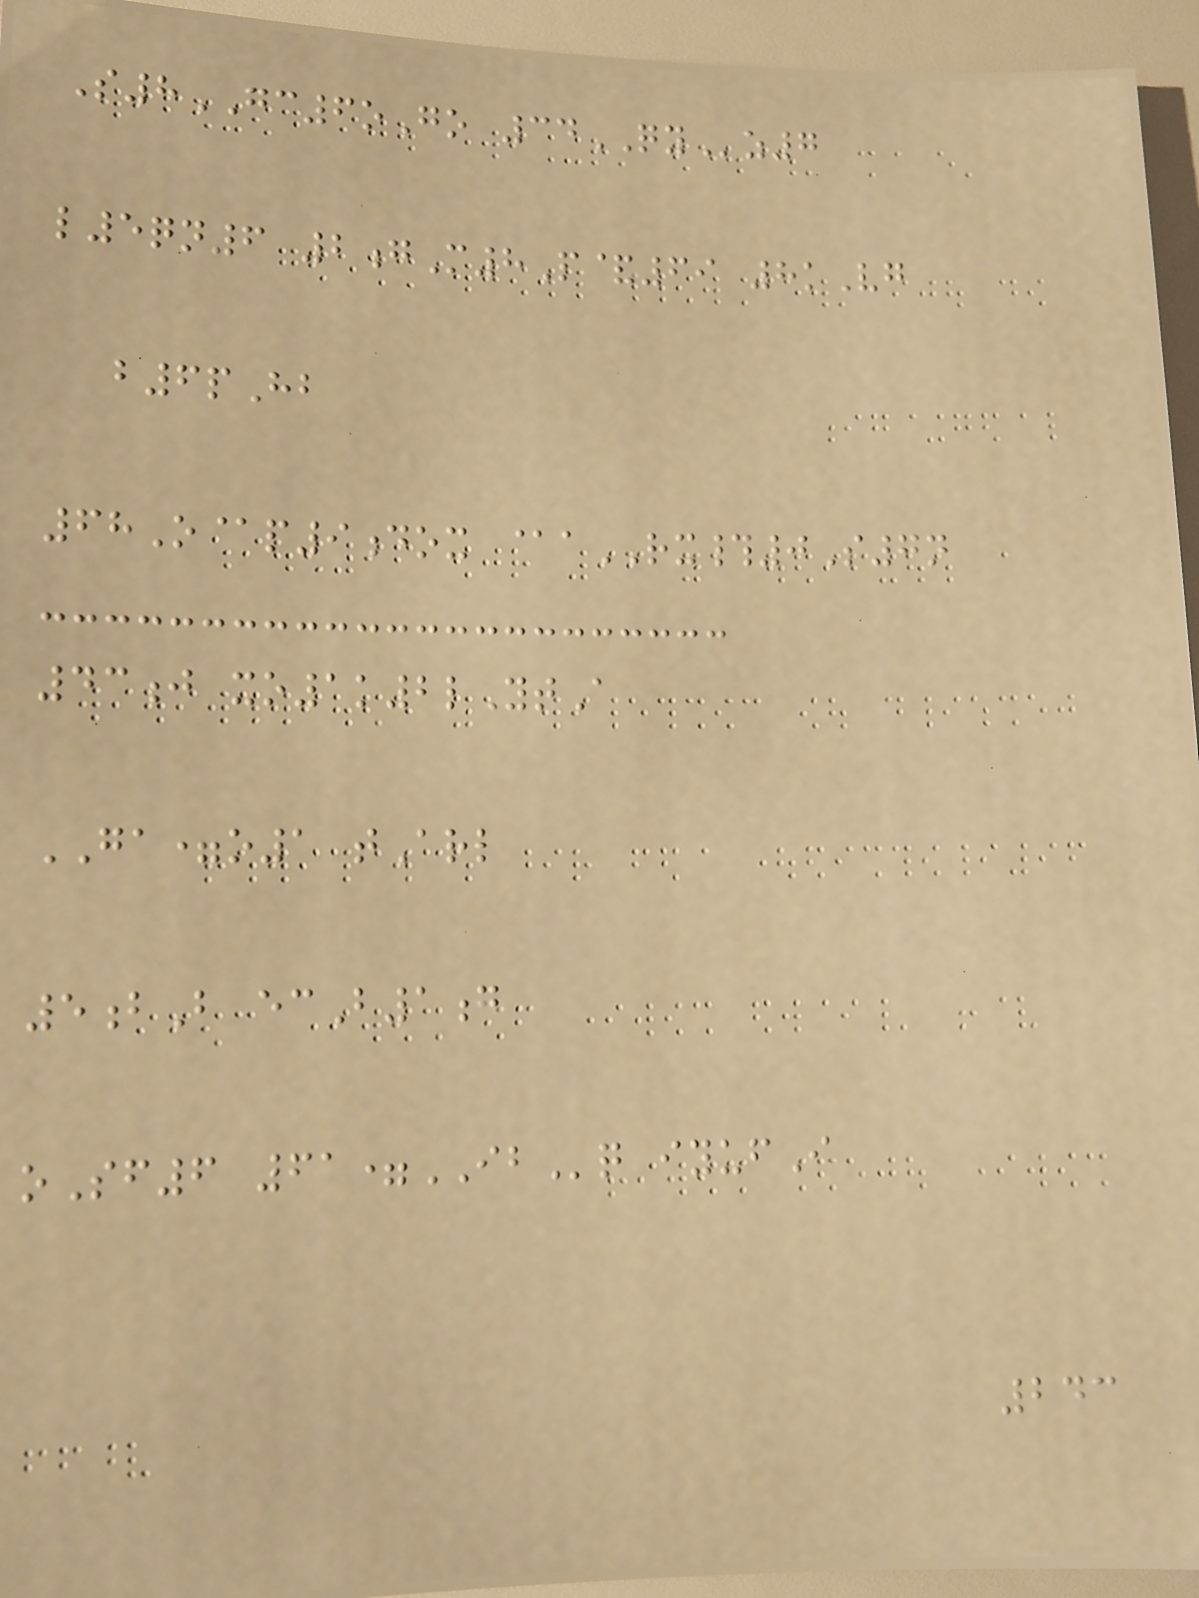S8GC6oGo 34QYz7
l5qn6 2gM8P&69 8kVg
b6pHb
68O@p9dox @aRX#0S7n
43j xo1k2lYtA
GA=o1 tArl
5bB ecB1g
oSf6 61=IBq iyufI
243
